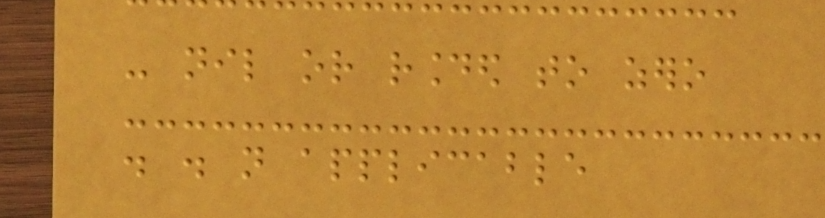- nil or rounded to zero
. . not applicable
